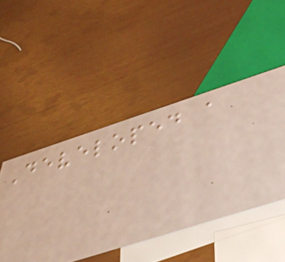Developed a
